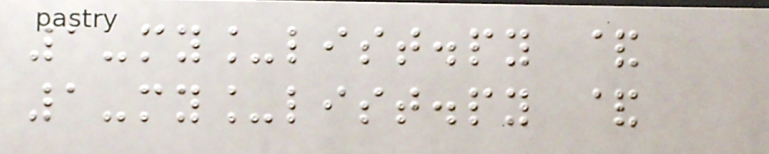1-my_list.py &
1-my_list.py &
